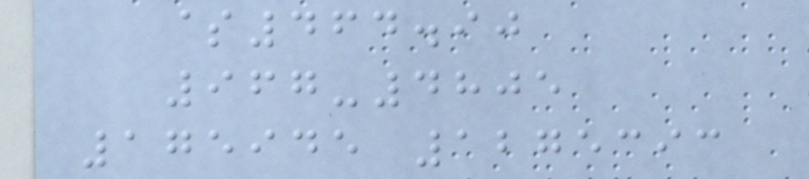$464.90
967-4805
175945 1275393
